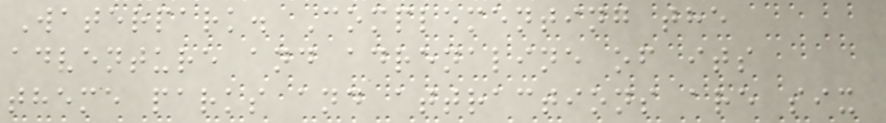Waterpark. Complementing the
adventure and adrenaline of its
theme parks and attractions are six
